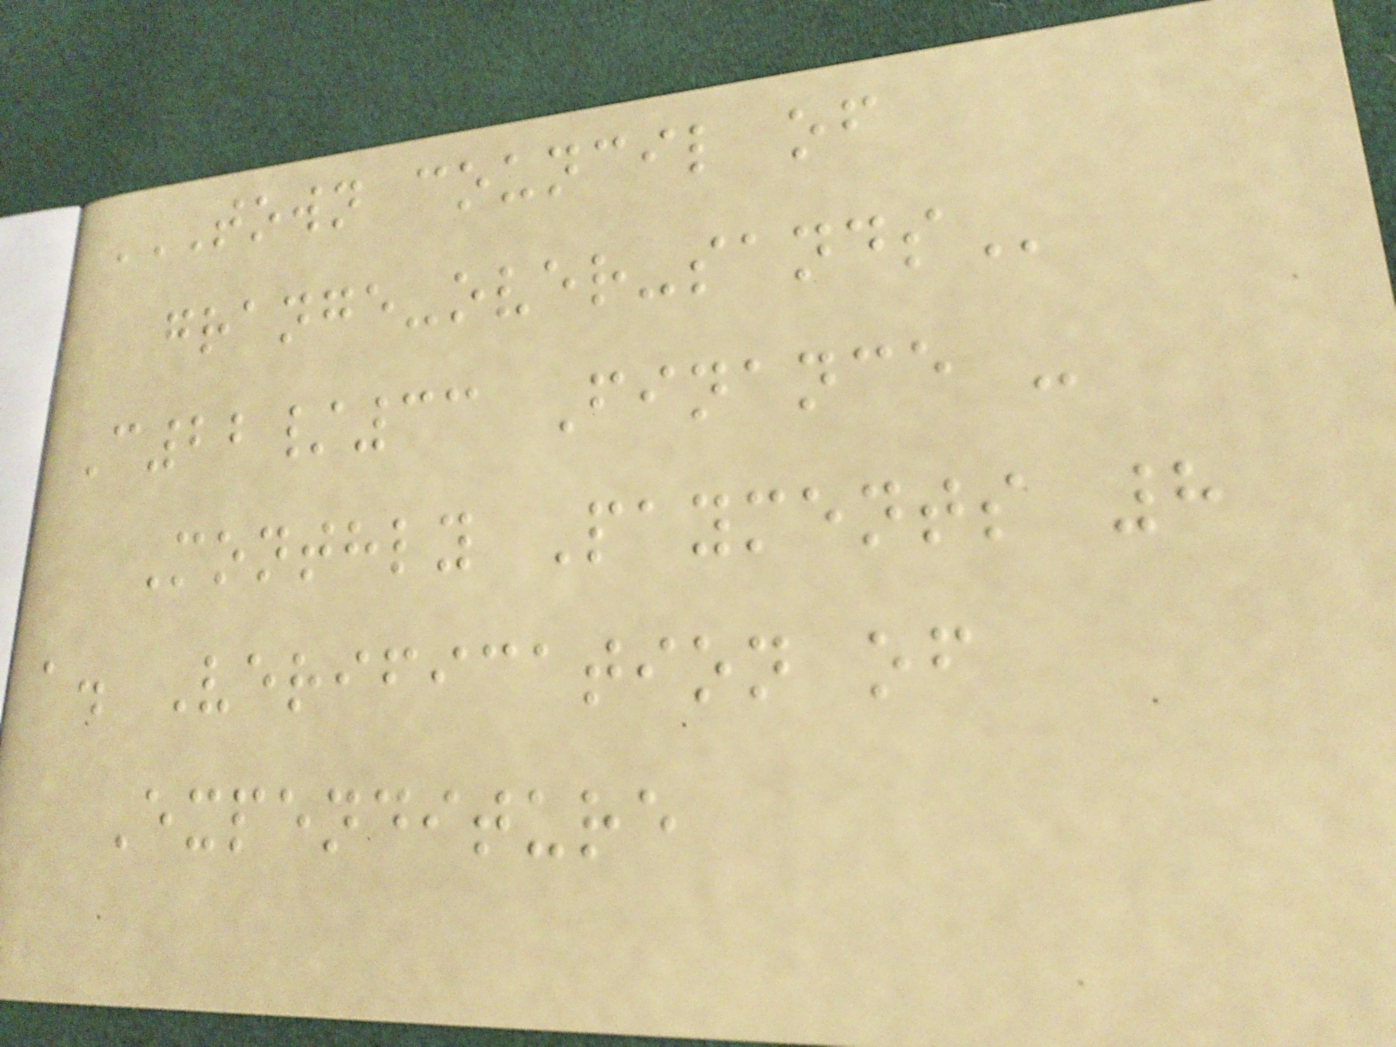TOWN COUNCIL OF
GRANGE-OVER-SANDS
C22/33 Finance -
Monthly Payments 8
a. Verification of
Expenditure
